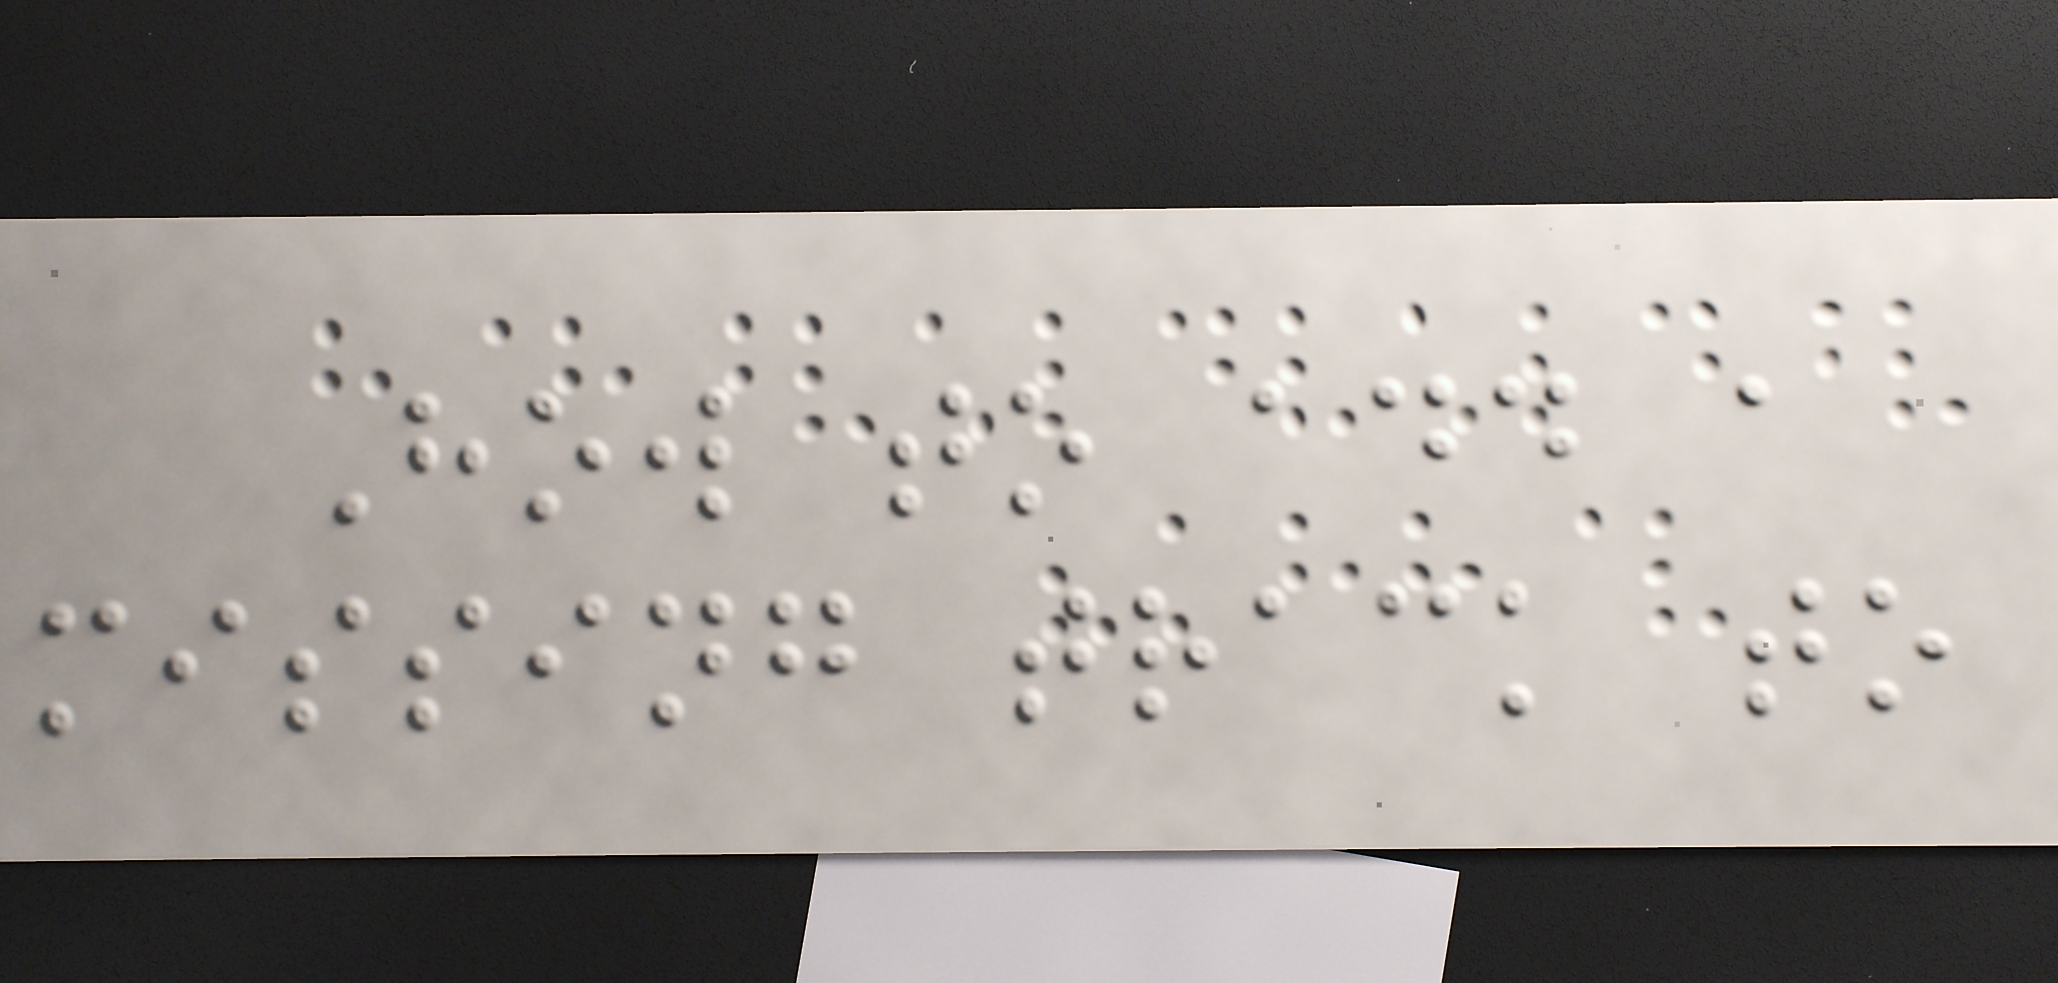How to add a
missing track to
